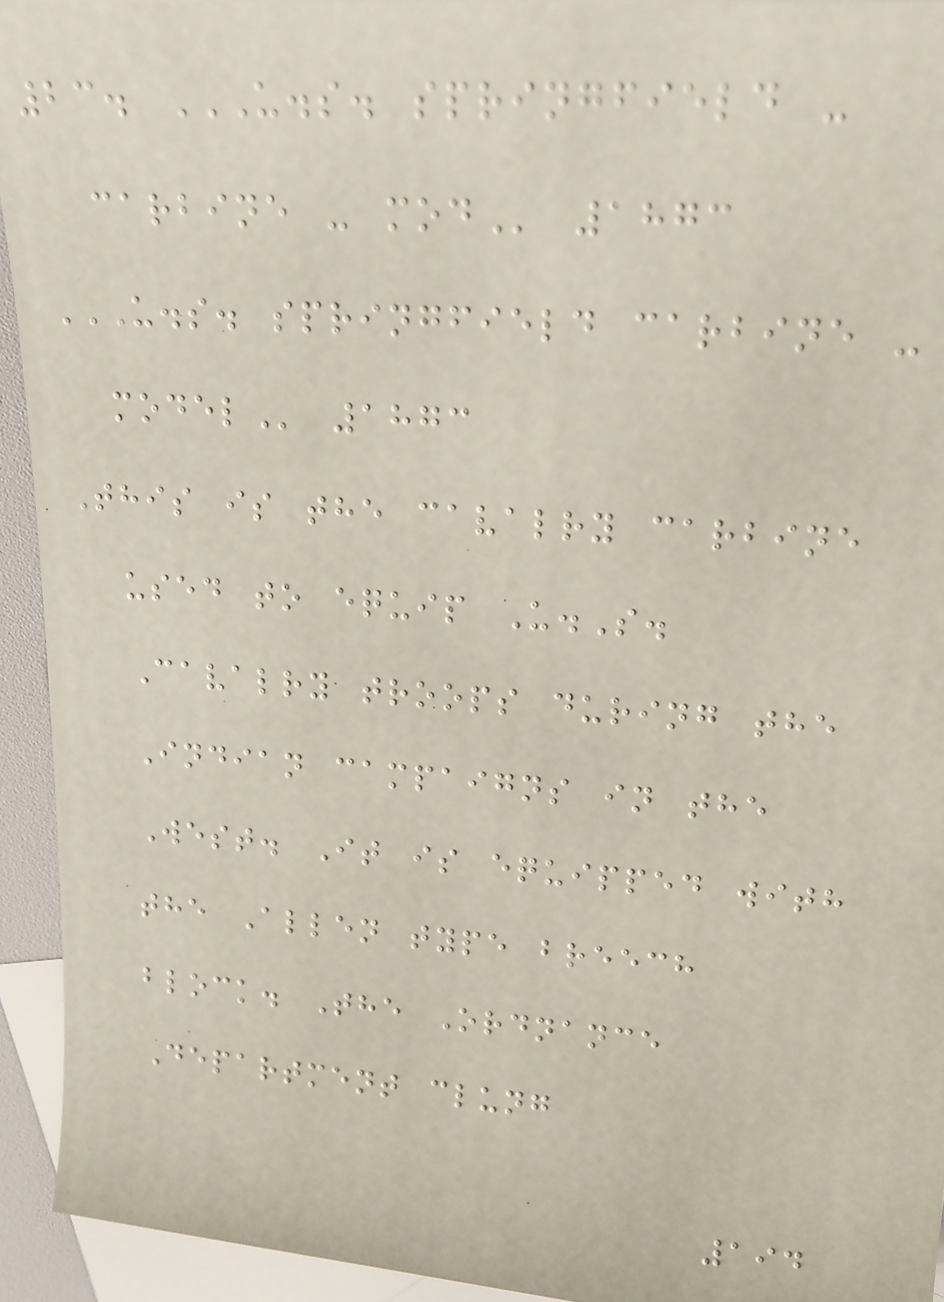23. U.S. SPRINGFIELD -
CARBINE - MOD 1873
U.S. SPRINGFIELD CARBINE -
MODEL 1873
This is the cavalry carbine
used to equip U.S.
Cavalry troops during the
Indian campaigns in the
West. It is equipped with
the Allen type breech
block. The Ordnance
Department clung
194
